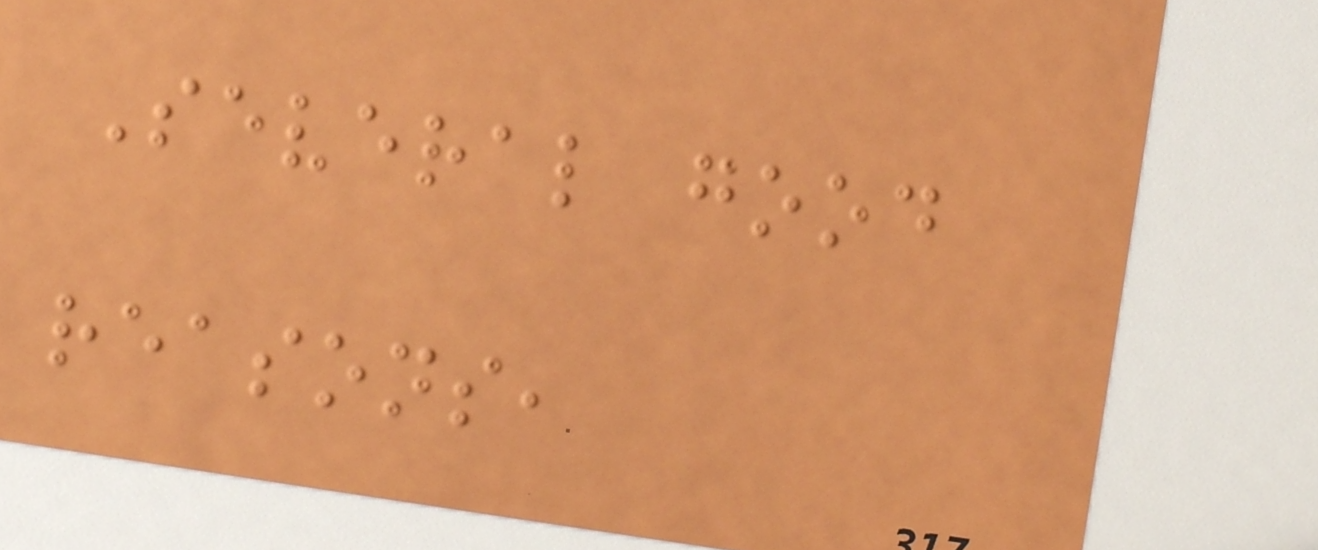Several good
reasons,
